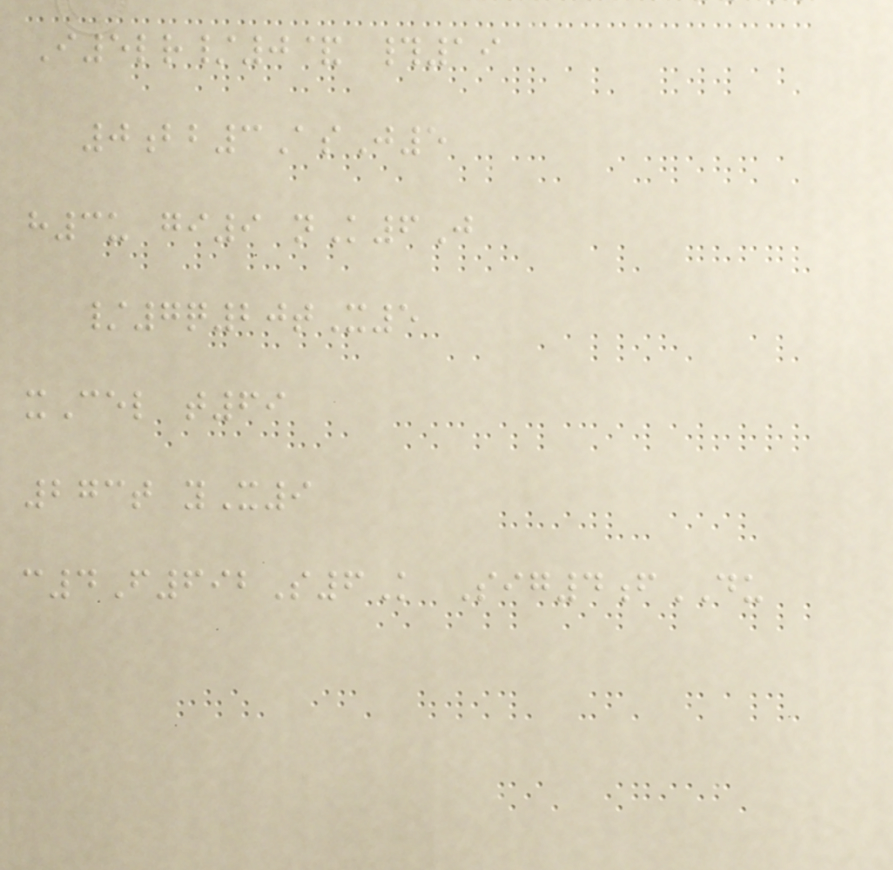I5lr/0& #19
0bb3AsJ5
h3u gi9 nK6J
/7q20tX5
xCel t69
273t yX9
c4F692S6K Sig4fDU
